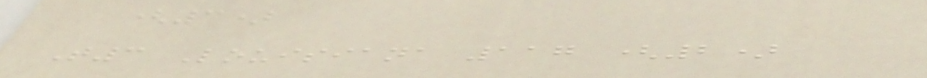(3)
T3 Louisiana 117 (2)
